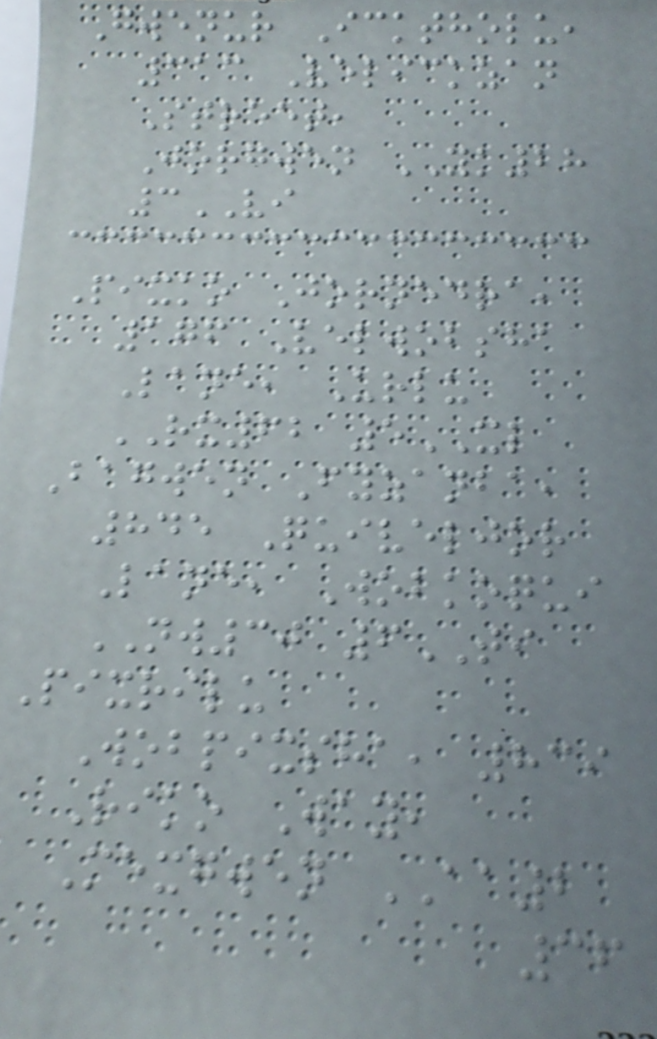Gwenur Icktholu,
313 Velickzan
Street,
Jorgwen YK28
3VI
Pixko Jornedra,
176 Velwobsha
Lane, Urlu
RX62 5XL
Bagwen Fyzanba,
845 Quiveljor
Lane, Wobkoqui
NW30 6TI
Pixrilu
Wobpixsha, 839
Riko Way,
Mexgwen AA2
36
